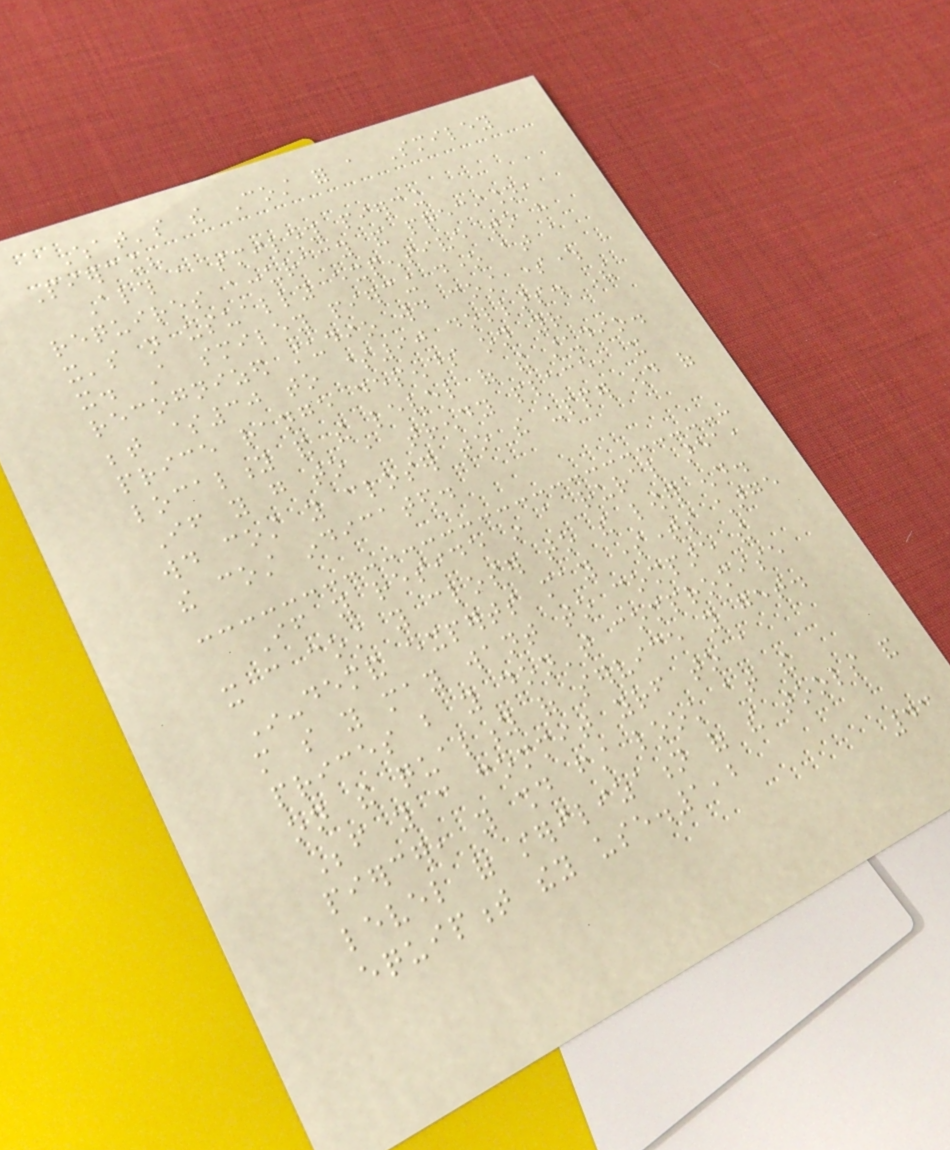What's the Cost for a Smiley
Piercing?
Although a smiley piercing
requires accuracy and precision,
it's not usually expensive to have
it. A smiley piercing done at a
recognized studio would cost somewhere
between $30 to $90 dollars. The
price range depends on your
locality and the level of the studio.
If you go to a trendy place, it
would cost you closer to the upper end of
the cost indicated.
If you reside in a rural area,
it can cost you closer to the lower end.
In-demand experts may sometimes charge
more so you may want to compare the
prices but you don't compromise
on the quality of service you get.
Before you can commit yourself to a
piercer, you should first look at the
level of sterilization of the tools and
equipment they use.1,2
43
